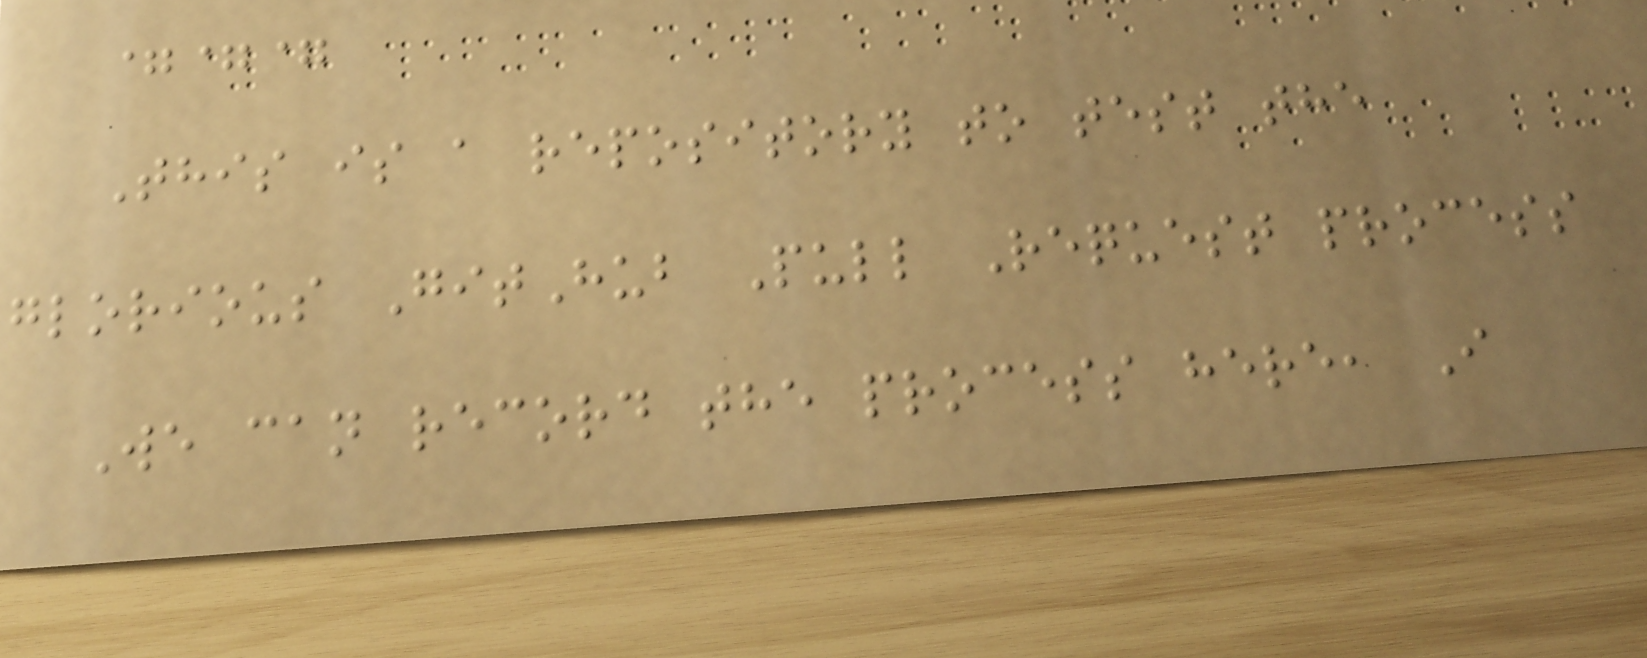===
This is a repository to test the
glorious GitHub Pull Request process
We can record the process here, I
